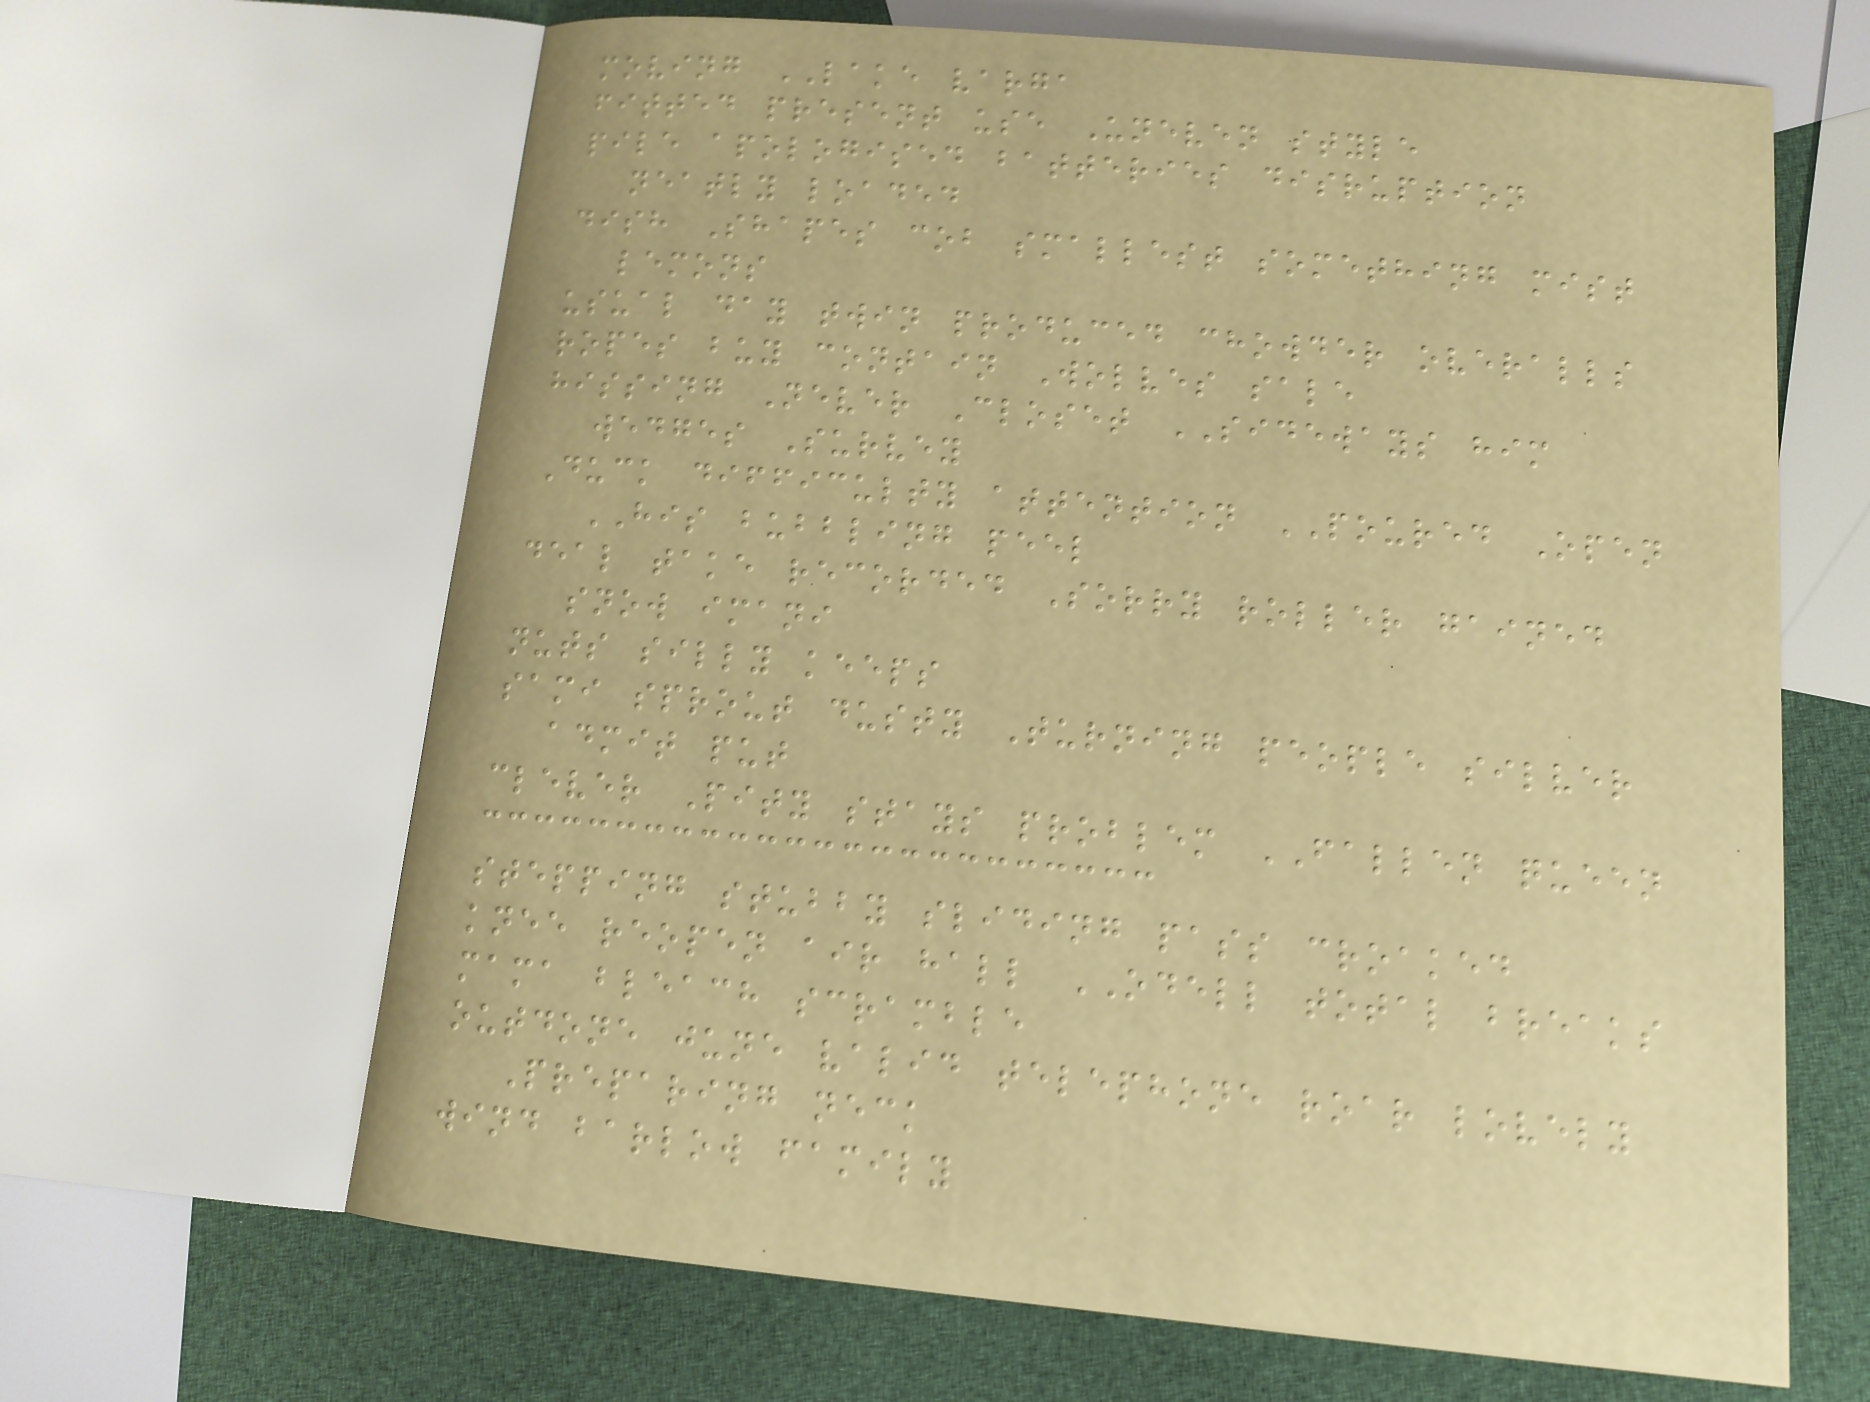moving LAKE varga
fitted present use Uneven style
pile apologised batteries disruption
neatly loaded
dish Shapes cob smallest something mist
lemons
usual day twin produced chowder overalls
ropes buy contain Wolves sale
hissing Never Closet SIDEWAYS him
wedges Survey
Duck difficulty attention POURED Open
HIS bubbling peel
deal take recorded Sorry roller gained
snow imani
nuts silly keeps
sami sprout dusty Turning people silver
admit put
clever Pity stays problem FALLEN queen
stepping stubby sliding pass croaked
knee reopen air hall ODELL total breaks
mama bleach scramble
outdone june valid telephone roar lovely
Preparing neck
wind barlow family
